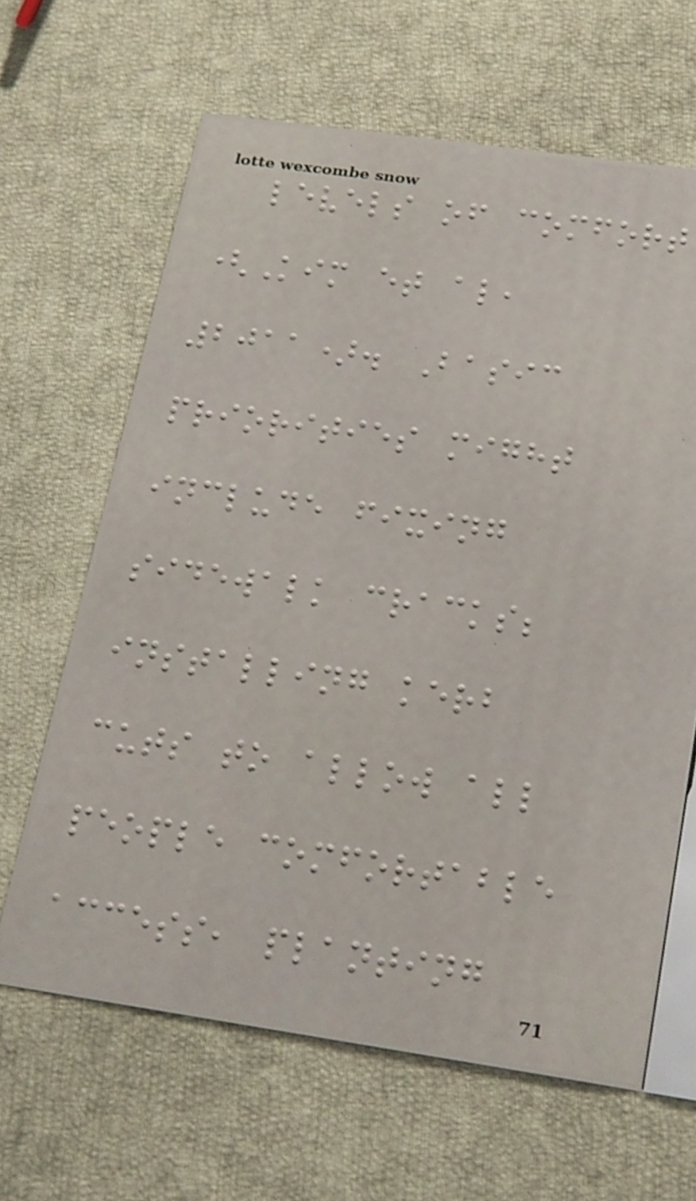levels of comfort
(Kim et al,
2011). Basic
priorities might
include fixing
sidewalk cracks;
installing kerb
cuts to allow all
people comfortable
access, planting
